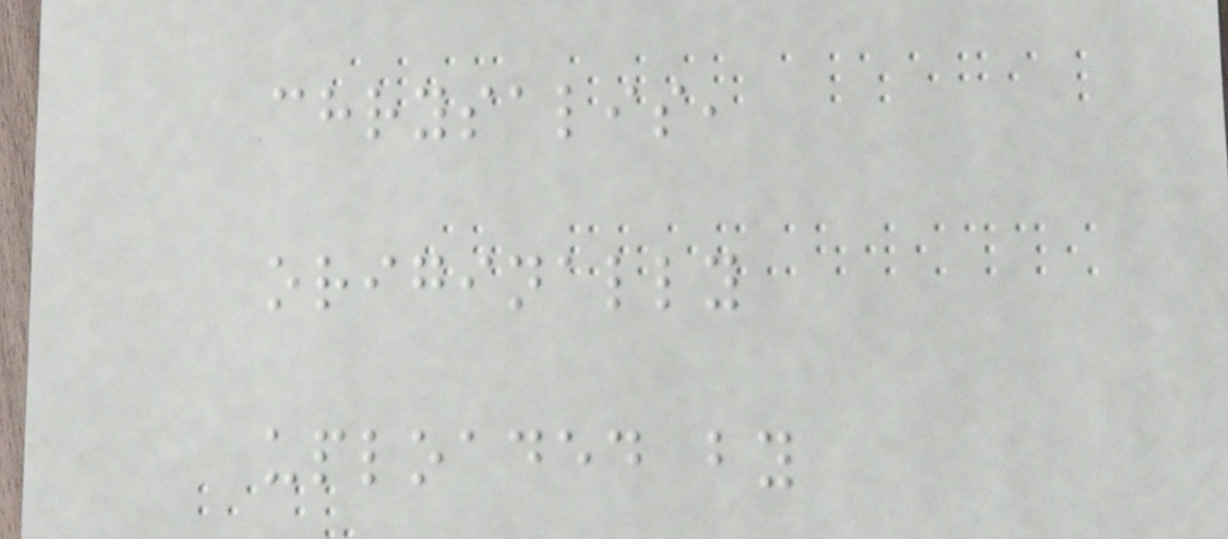chrysalis,
originally
uploaded by
